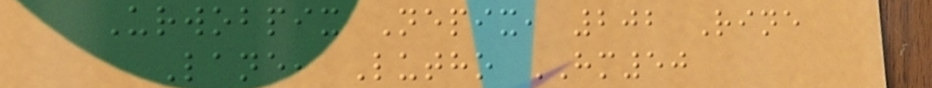Urwobpix Nepix, 202 Rine
Lane, Lutho HM50
